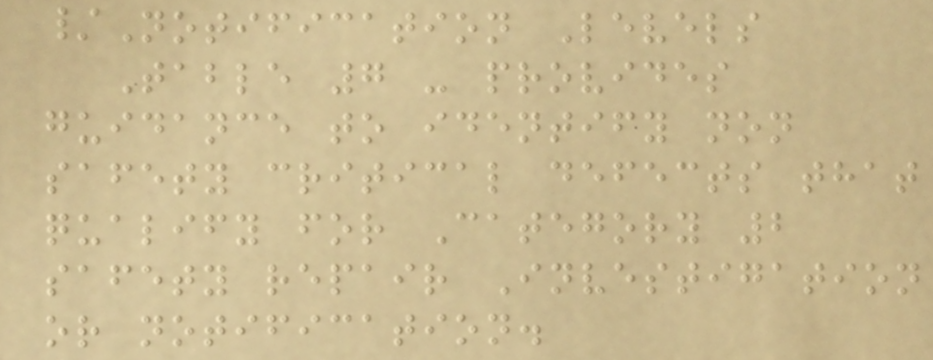/Notification Levels
Table 7 - provides
guidance to identify non
safety critical defects that
qualify for Category 2
safety repair Investigation
or notification.
